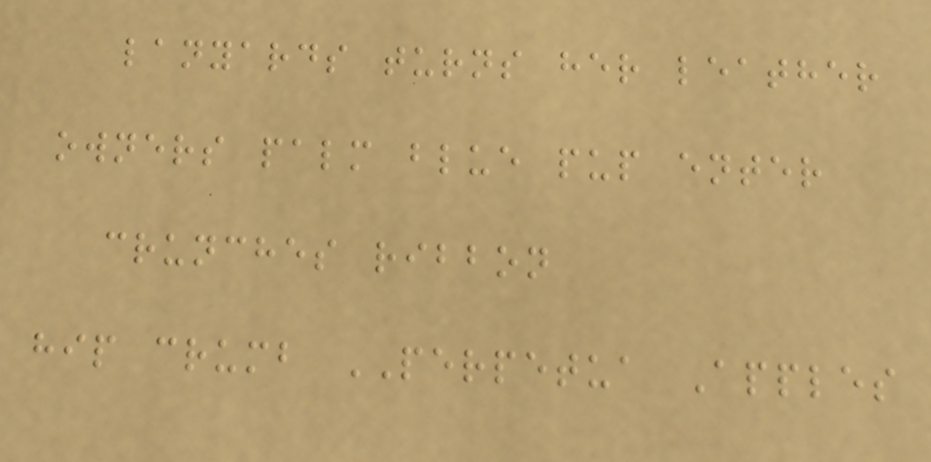lanyards turns her leather
owners palm blue pup enter
crunches ribbon
hip crumb PERPETUA Apples
